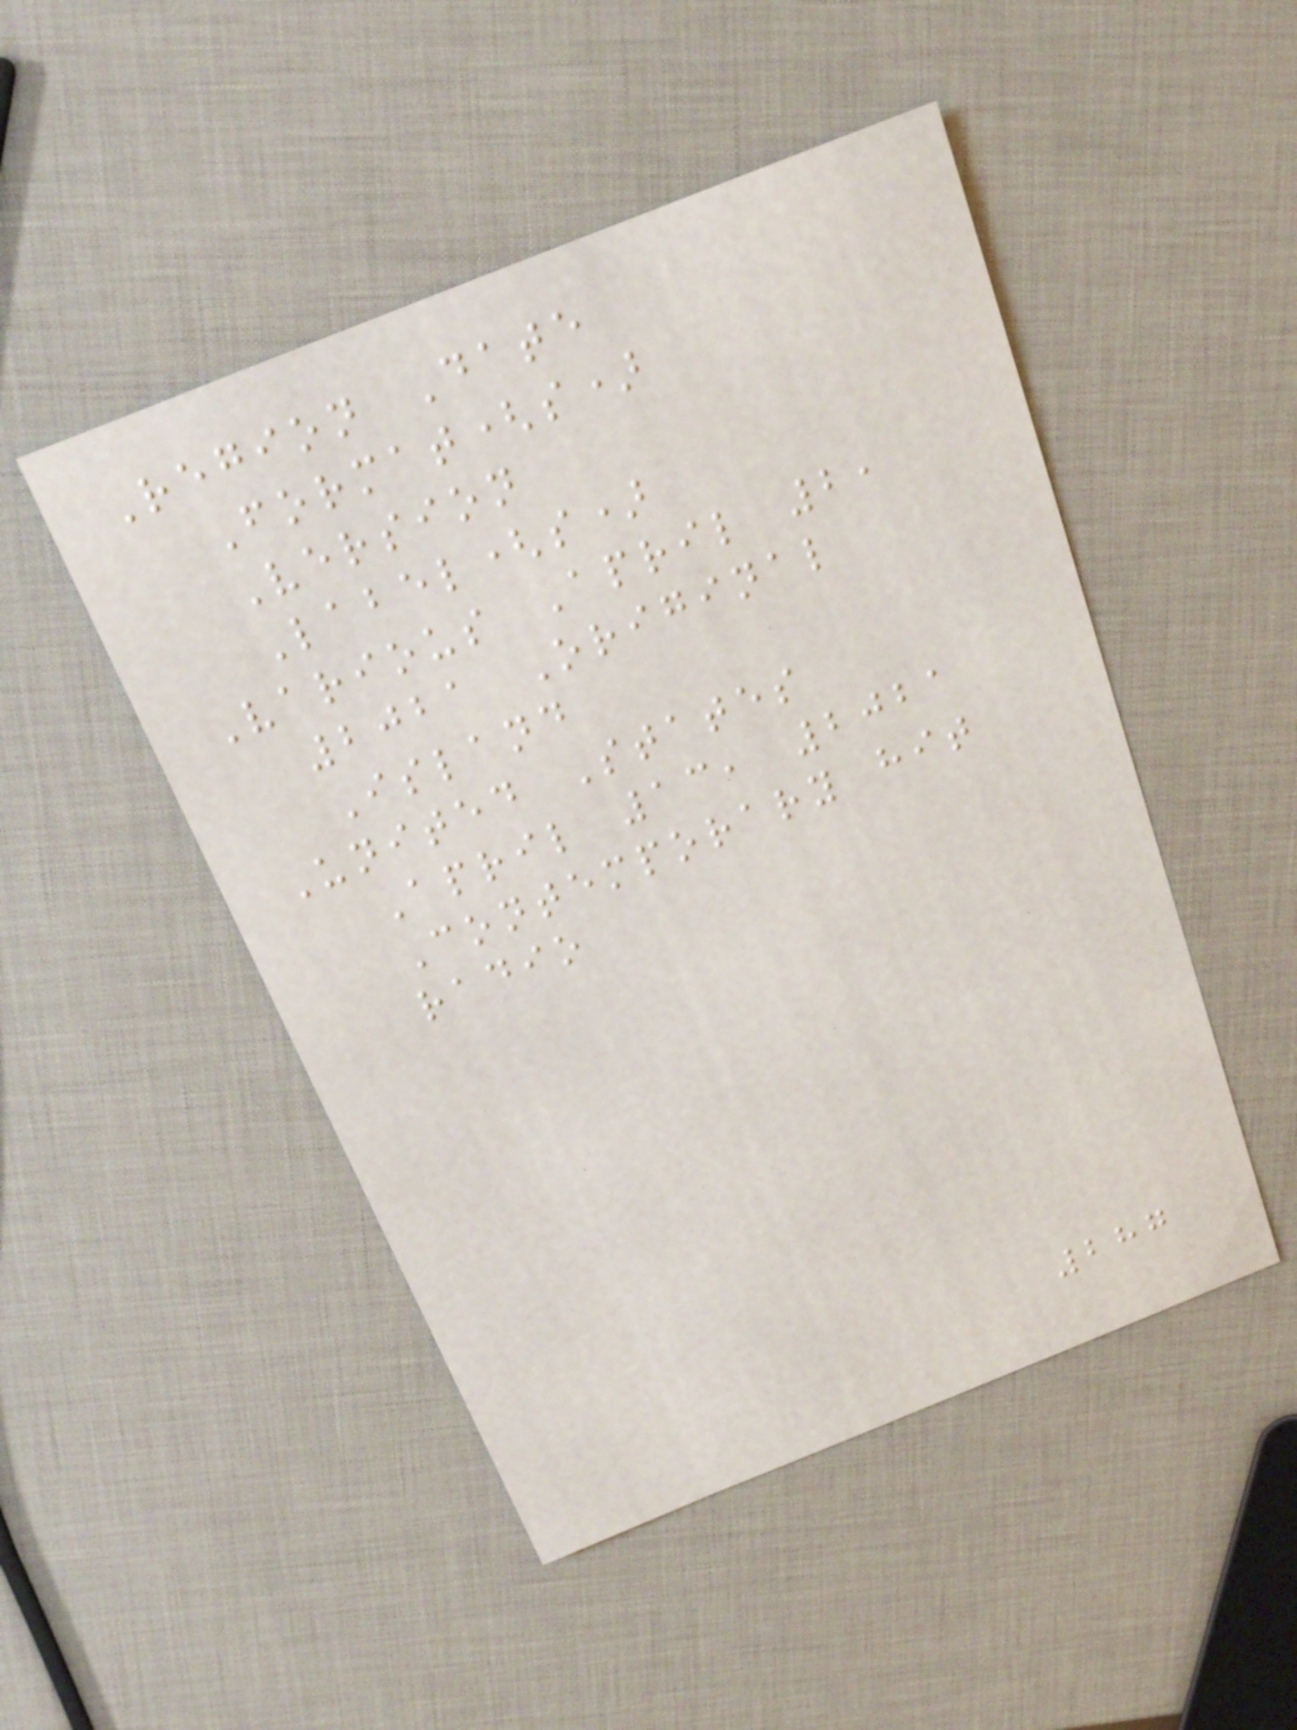Region Date
Format(s)
Version
Label(s)
Various April 2,
2021 Original
Island
United States
April 13, 2021
Contemporary hit
radio
287
